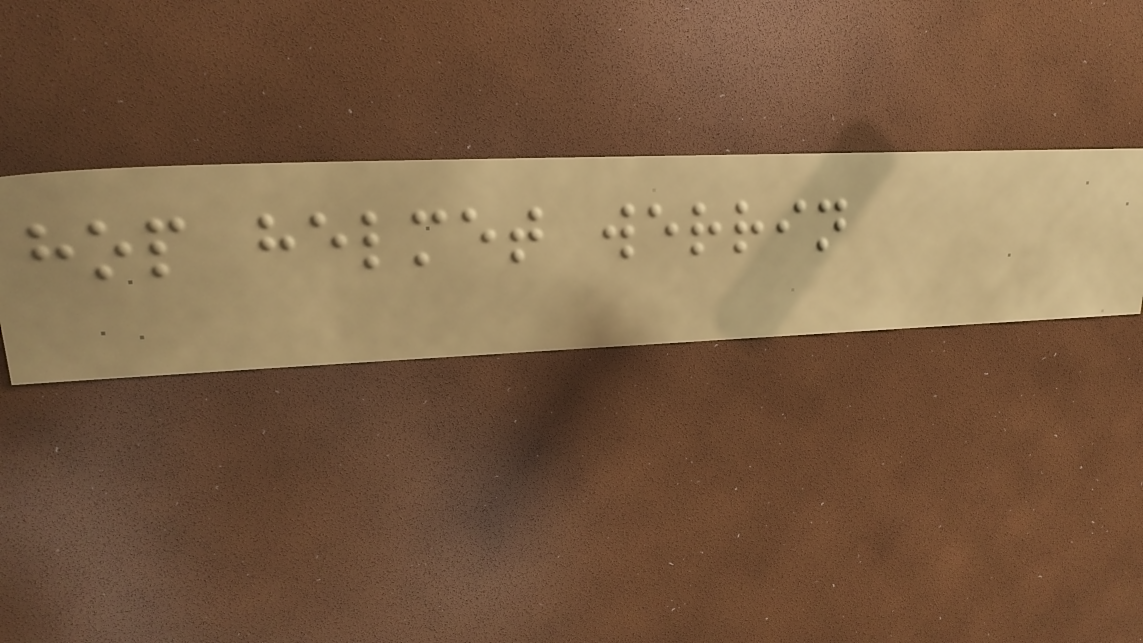hop helmet werrin
